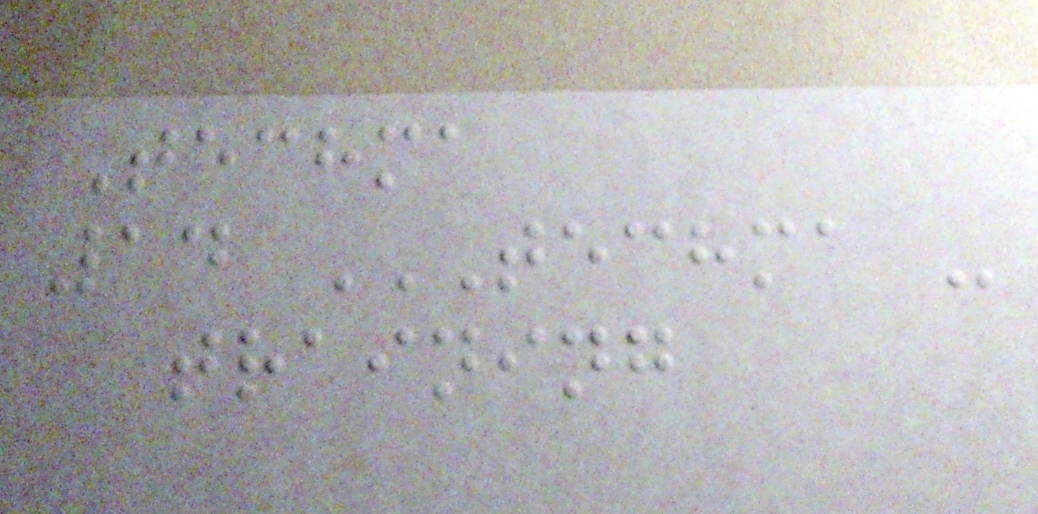Techma
14 TECHMA -
TRAINING
